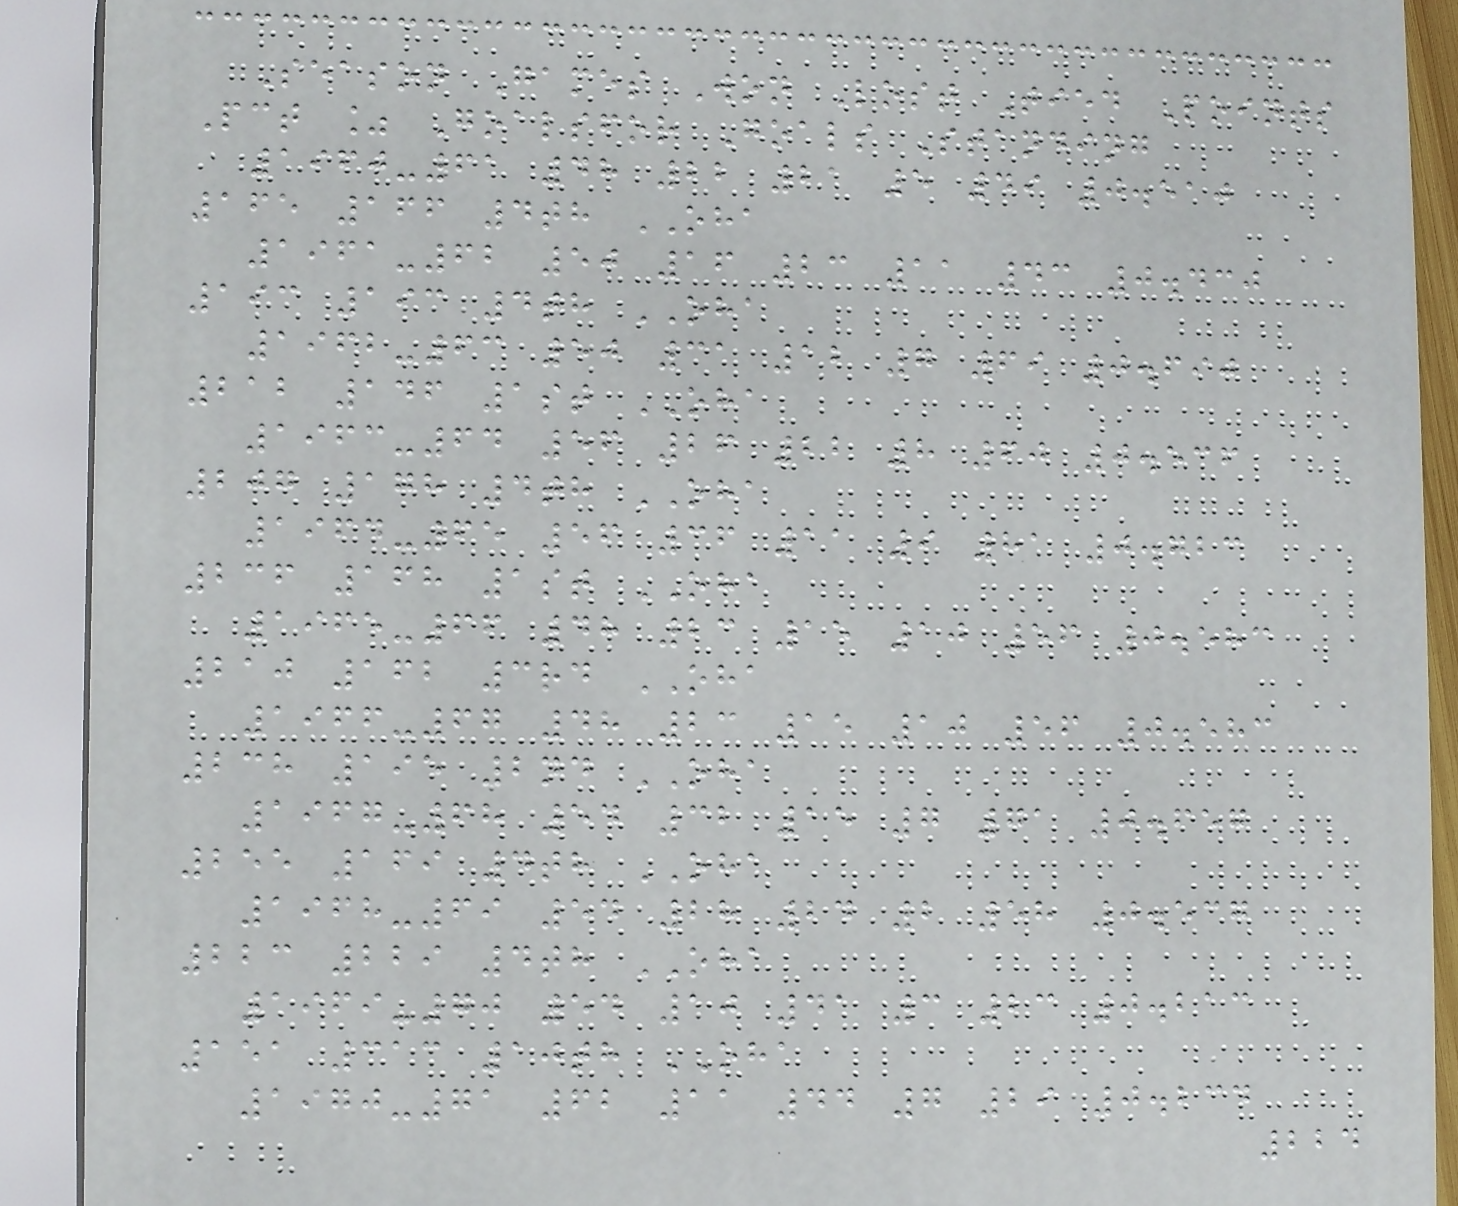Season Games Won Lost Tied Points
Pct % Goalsfor Goals Standing
1960-61 48 22 21 5 49 0.510
165 166 4th OHA
1961-62 50 16 23 11 43 0.430
193 193 4th OHA
1962-63 50 31 12 7 69 0.690
212 146 1st OHA
1963-64 56 26 22 8 60 0.536
207 178 4th OHA
1964-65 56 36 11 9 81 0.723
236 168 1st OHA
1965-66 48 23 15 10 56 0.583
210 162 3rd OHA
1966-67 48 23 15 10 56 0.583
238 195 2nd OHA
1967-68 54 32 15 7 71 0.657
255 169 4th OHA
1968-69 54 28 24 2 58 0.537
223 229 4th OHA
1969-70 54 10 41 3 23 0.213
151 313 10th OHA
1970-71 62 11 44 7 29 0.234
224
